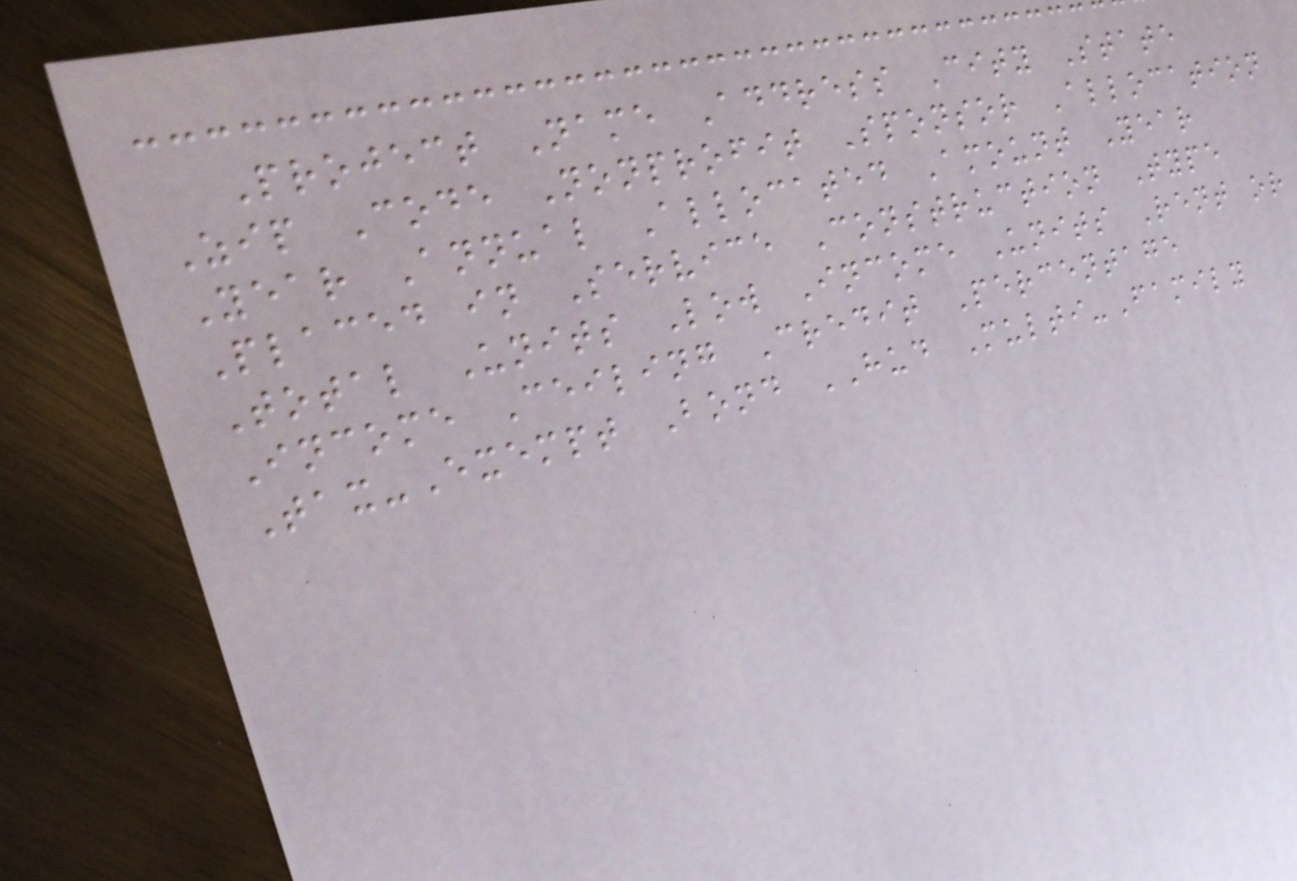Project Name Address City State
Zip Code Nonprofit Sponsor Allocation
Year Annual Allocated Amount Year
Placed in Service Construction Type
Total Units Low Income Units Rent or
Income Ceiling Credit Percentage
Tax-Exempt Bond HUD Multi-Family
